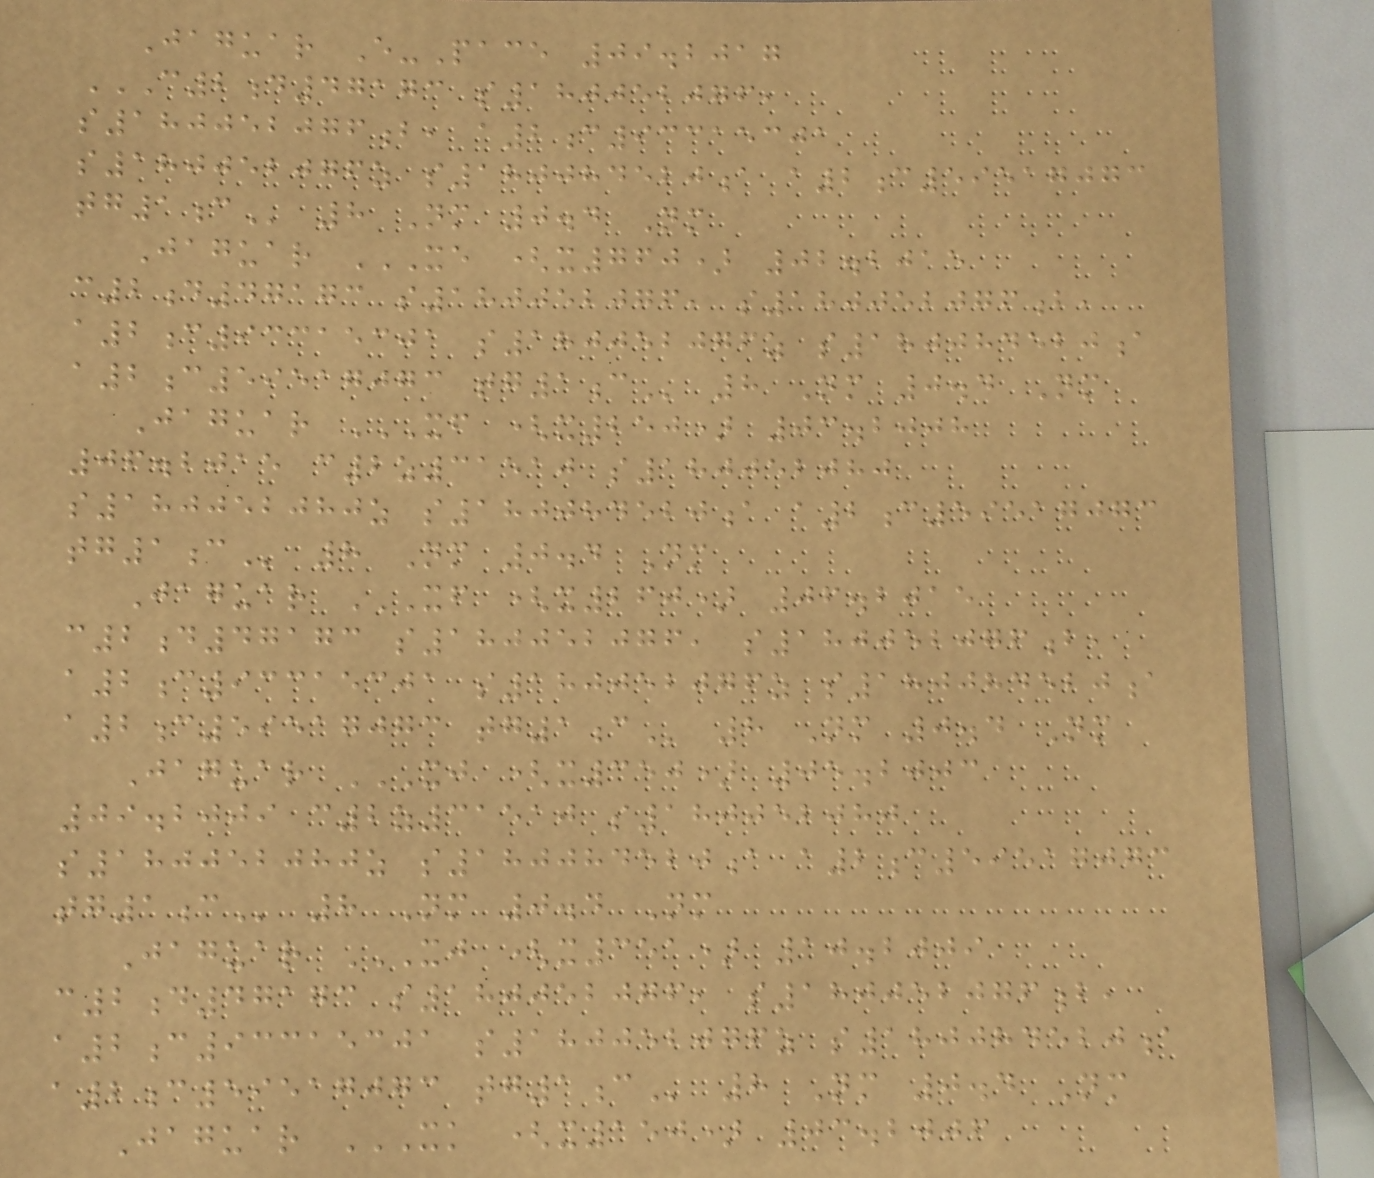Jaguar E-Pace 09.2017
C2D47173 S180052076,
S180052076B, A2C93315301
S180052076Z S180084520A A2C59517073
TG1C 8 Nm 0.4 Nm
Jaguar XE (X760) 02.2015
C2D47173 S180052076, S180052076B,
A2C93315301 S180052076Z S180084520A
A2C59517073 TG1C 8 Nm 0.4 Nm
Jaguar XF (X250) 03.2008
06.2015 C2Z31510 S180052080
S180052080Z S180084520A A2C59517073
TG1C 8 Nm 0.4 Nm
Jaguar XF (X260) 06.2015
C2D47173 S180052076, S180052076B,
A2C93315301 S180052076Z S180084520A
A2C59517073 TG1C 8 Nm 0.4 Nm
Jaguar XJ (X350) 05.2003
09.2009 C2Z31510 S180052080
S180052080Z S180084520A A2C59517073
TG1C 8 Nm 0.4 Nm
Jaguar XJ (X351) 10.2009
C2D47173 S180052076, S180052076B,
A2C93315301 S180052076Z S180084520A
A2C59517073 TG1C 8 Nm 0.4 Nm
Jaguar XK (X150) 03.2006
